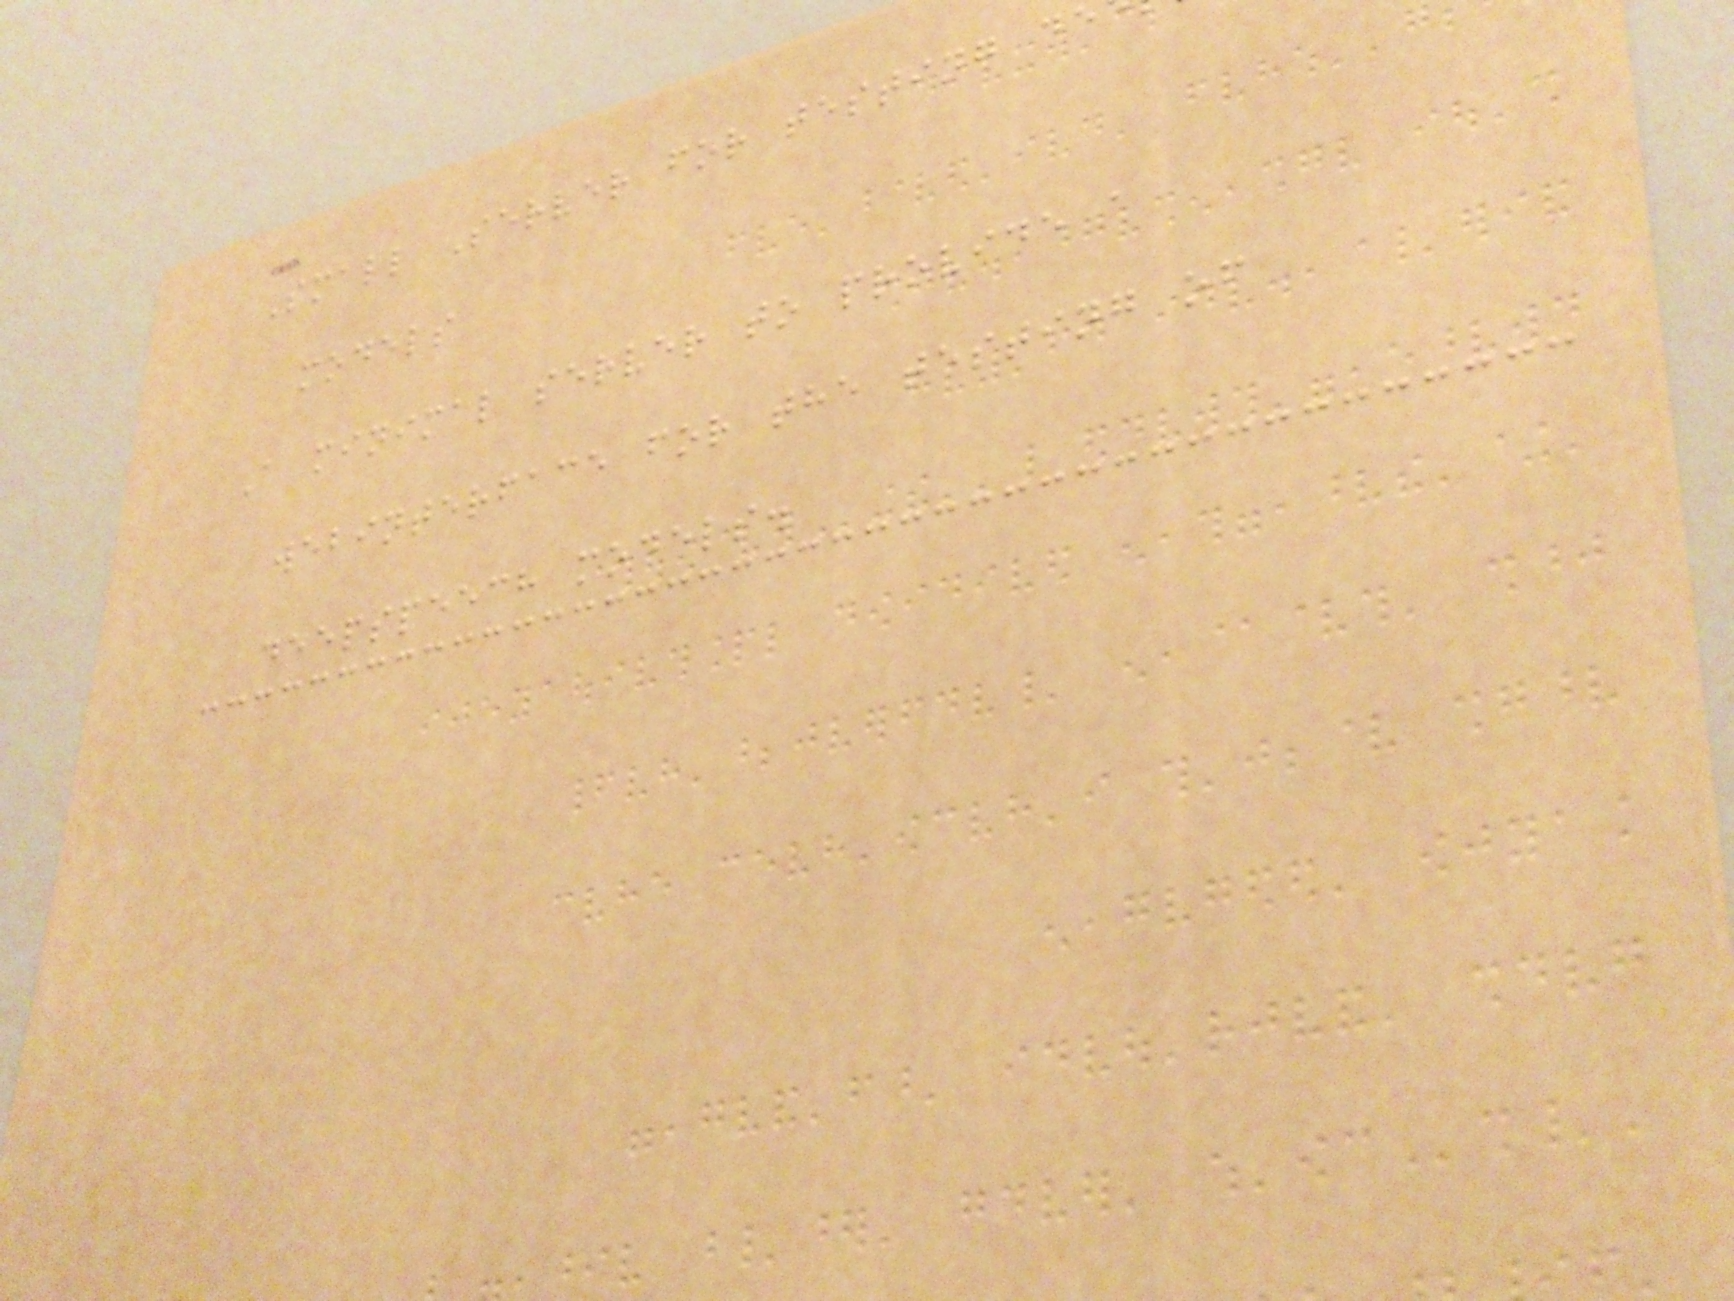Small Server for testing de
models
A minimal server to provide a
webinterface for the testing of
deepspeech models.
